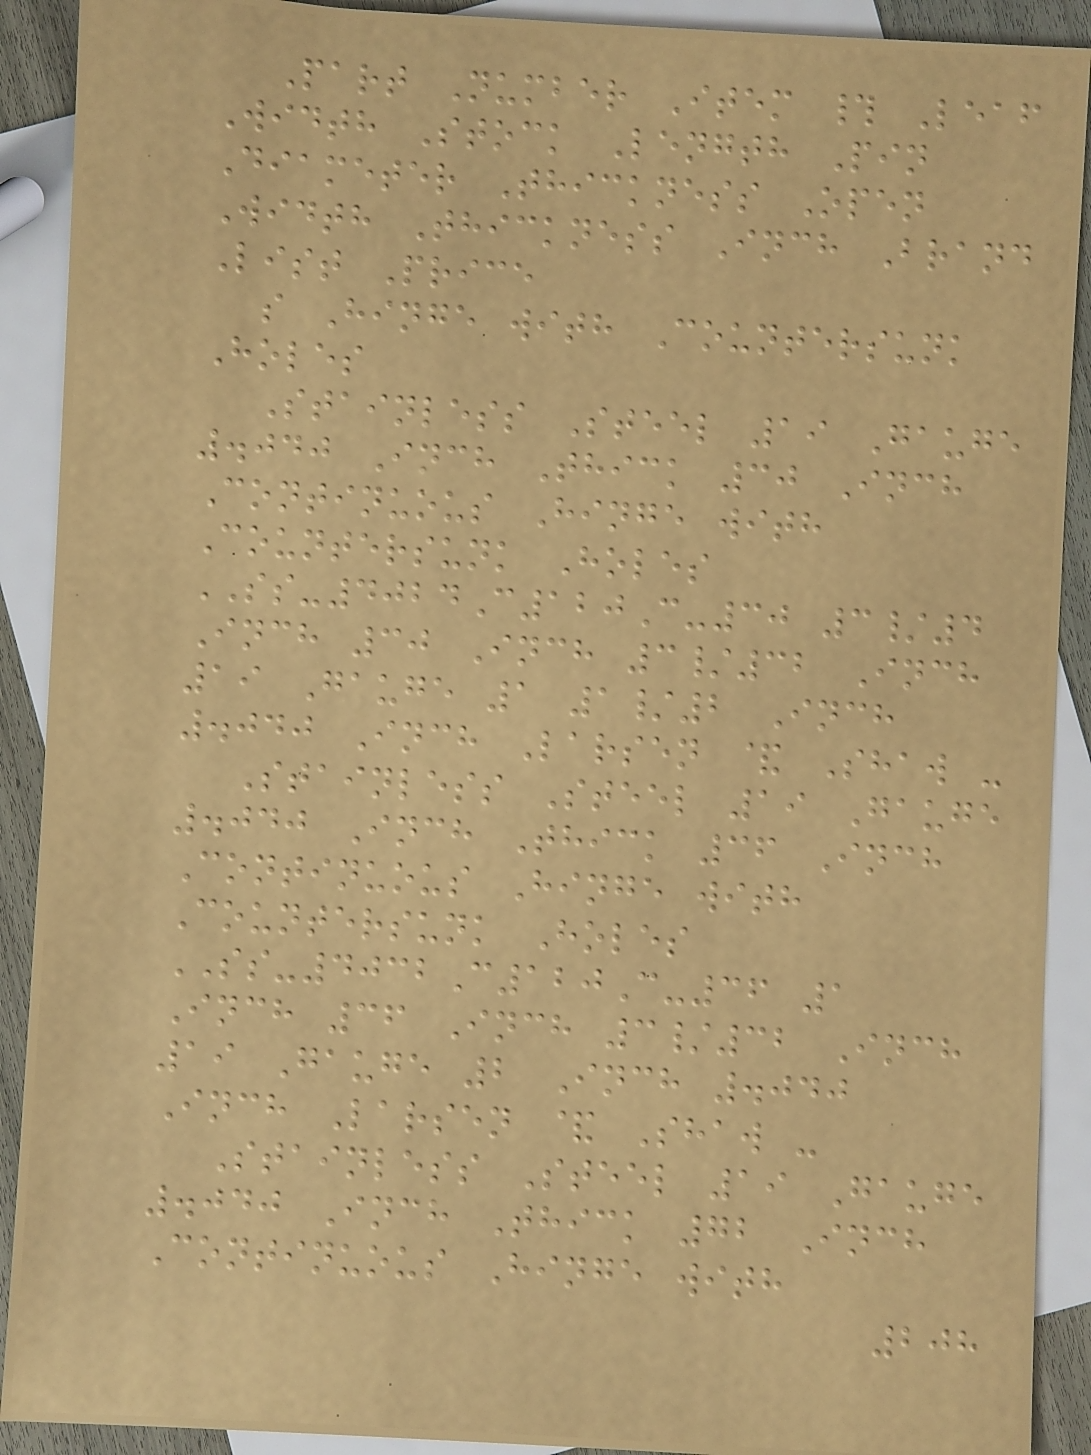Part Number Item # Leaf
Width Stock Length Pin
Diameter Thickness Open
Width Thickness Inch Brand
List Price
s Hinge with Countersunk
Holes
Stainless Steel 19 Gauge
.040 Inch Thick 30 Inch
Continuous Hinge with
Countersunk Holes
SS-4024C120C-30 3/4
Inch 30 Inch 3/32 Inch
19 Gauge 1 1/2 Inch
.040 Inch Larsen & Shaw -
Stainless Steel 19 Gauge
.040 Inch Thick 36 Inch
Continuous Hinge with
Countersunk Holes
SS-4032C120C-36 1
Inch 36 Inch 3/32 Inch
19 Gauge 2 Inch .040
Inch Larsen & Shaw -
Stainless Steel 19 Gauge
.040 Inch Thick 72 Inch
Continuous Hinge with
208
